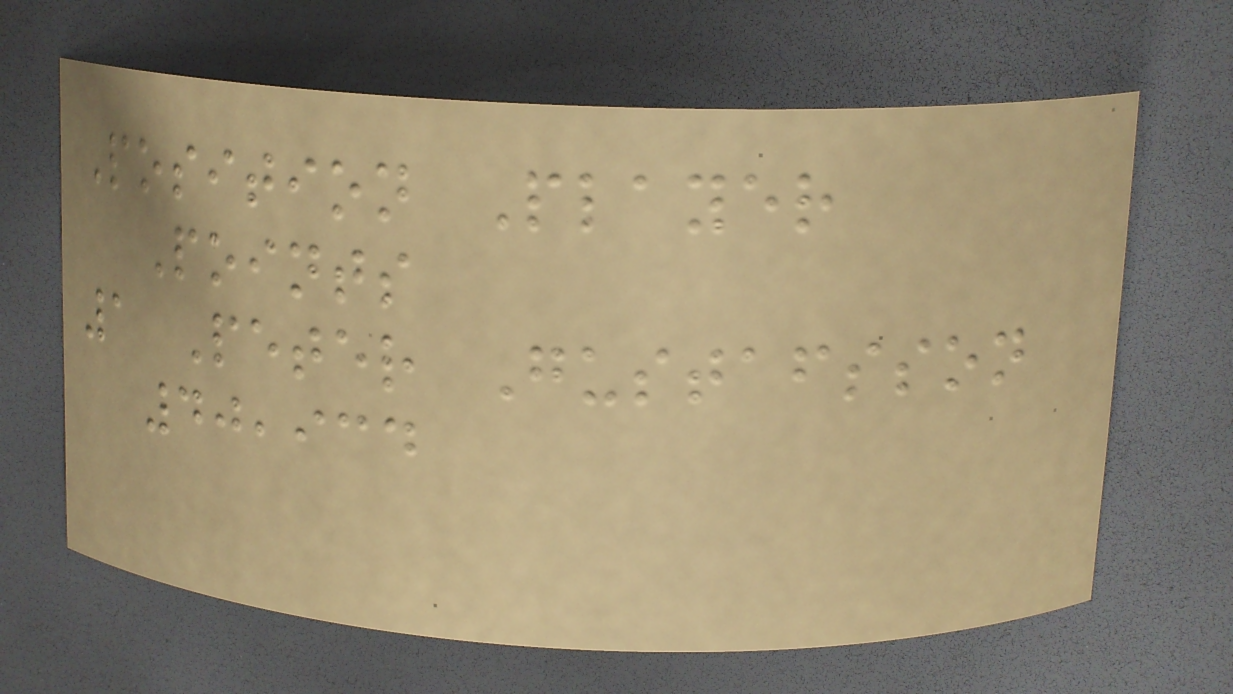Position Player
Points
1 Peter Gustafsson
40,934
